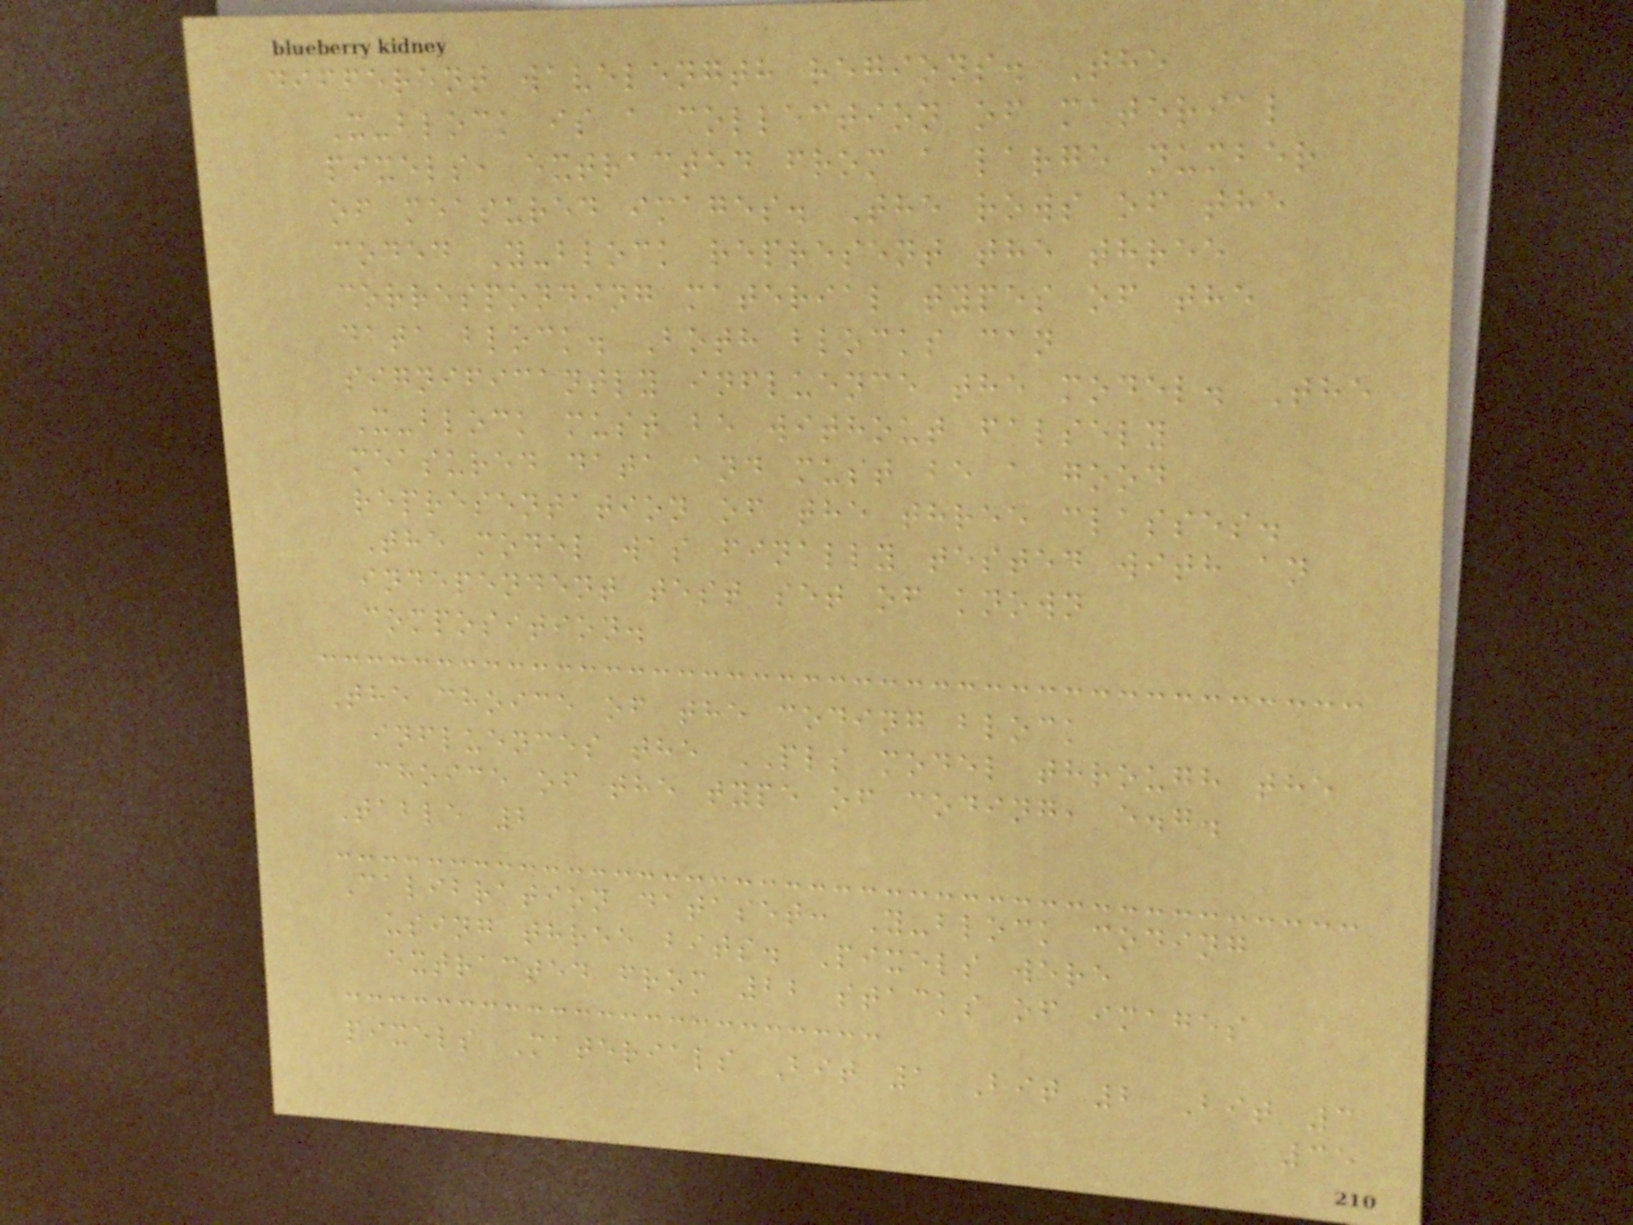different wavelength regions. The
X-block is a collection of material
pixels, extracted from a large number
of measured images. The rows of the
coded Y-block represent the three
corresponding material types of the
data block. Both blocks can
significantly influence the model. The
X-block must be without falsely
measured data and must be a good
representation of the three classes.
The model was finally tested with an
independent test set of known
composition.
The choice of the coding block
influences the PLS model through the
choice of the type of coding, e.g.
Table 2
Calibration dataset: Y-block coding
using three bits. Pixels were
extracted from 22 stacks of images
pixels Materials Bit 1 Bit 2 Bit 3
35
